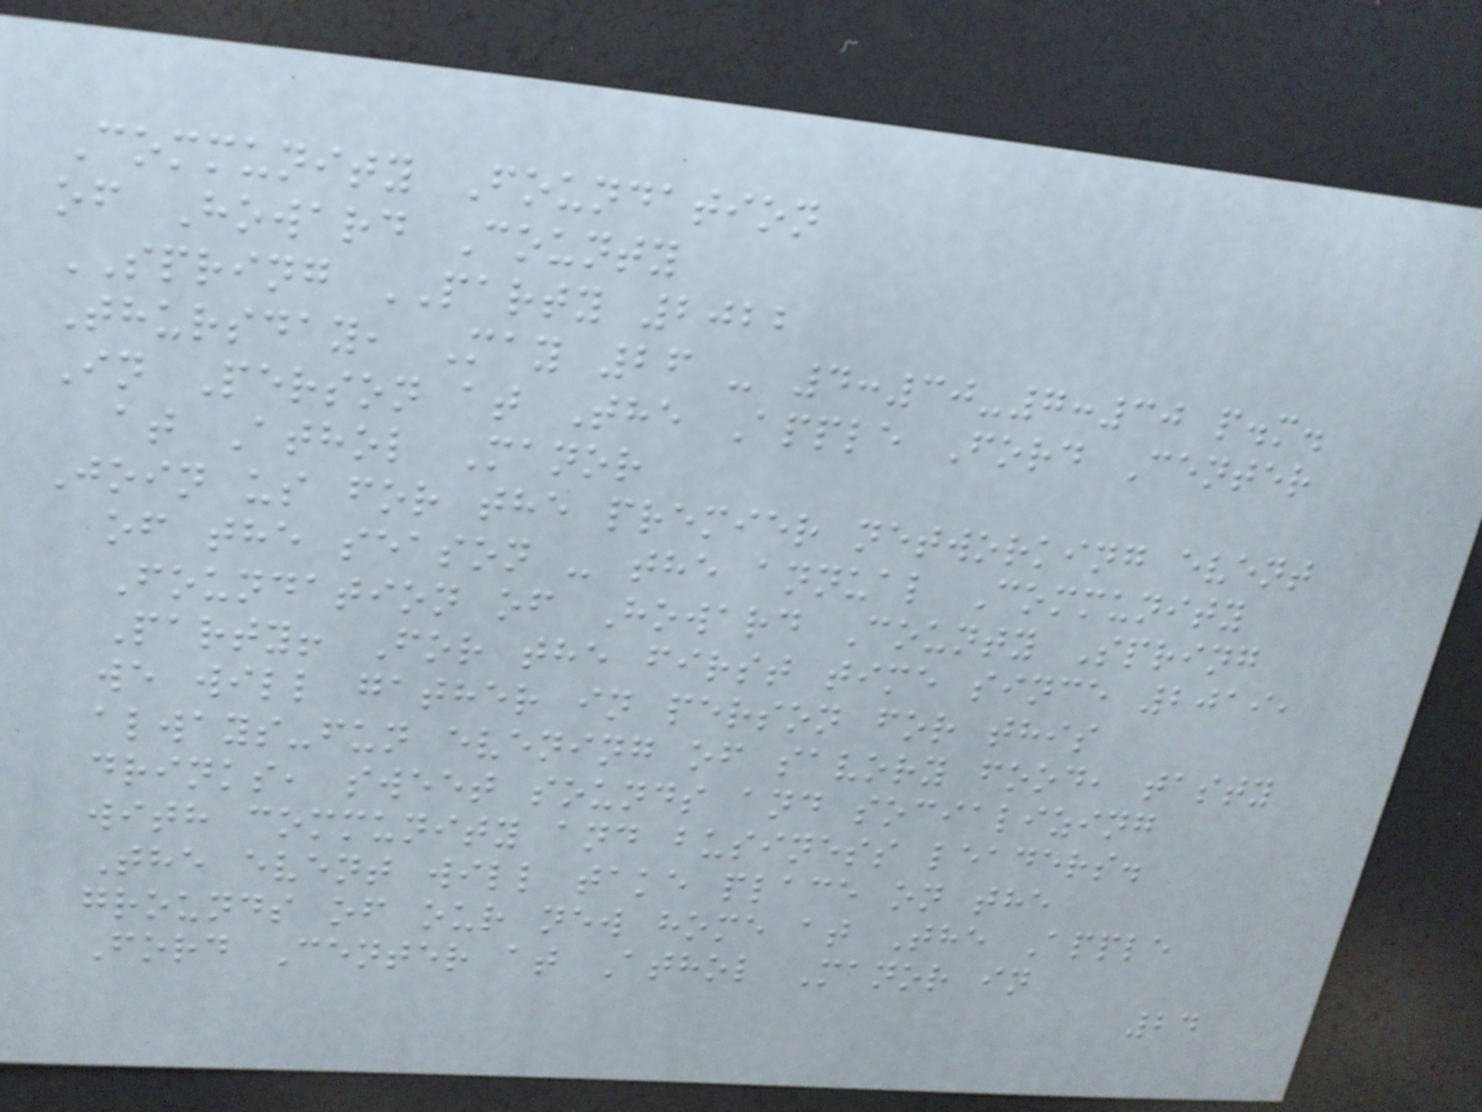Community Foundation
of Howard County
SPRING PARTY 2022
Thursday, May 26 - 4:30-7:30 p.m.
In Person at The Apple Ford Center
at Athol Manor
Join us for the premier networking event
of the season - the annual Community
Foundation of Howard County Spring
Party! For the first time since 2019,
we will gather in person for this
always-fun evening of savory food, tasty
drinks, sweet sounds and socializing
with community and business leaders.
The event will take place on the
grounds of our new home at The Apple
Ford Center at Athol Manor in
24
